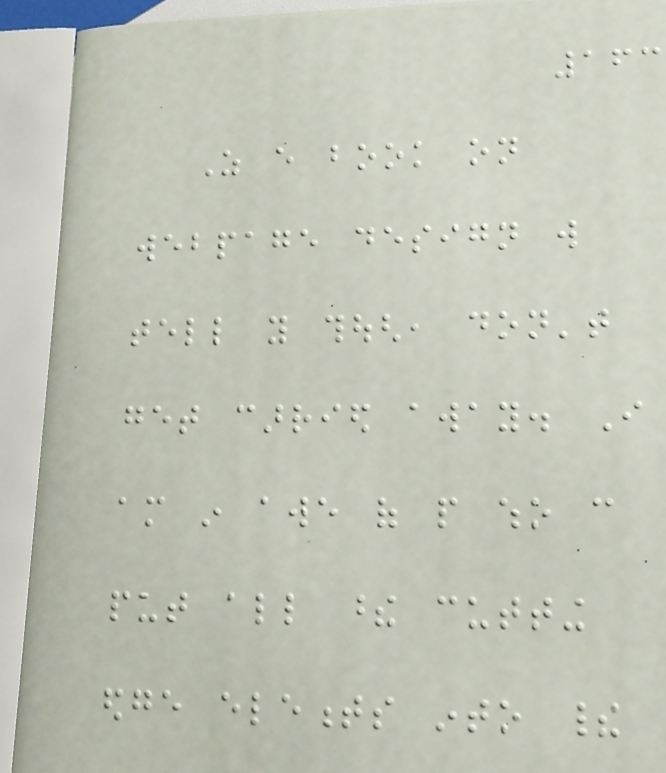163
As every book on
webpage design will
tell you though, don't
get carried away. I
am in awe of people who can
put all these cutting
edge elements into their
